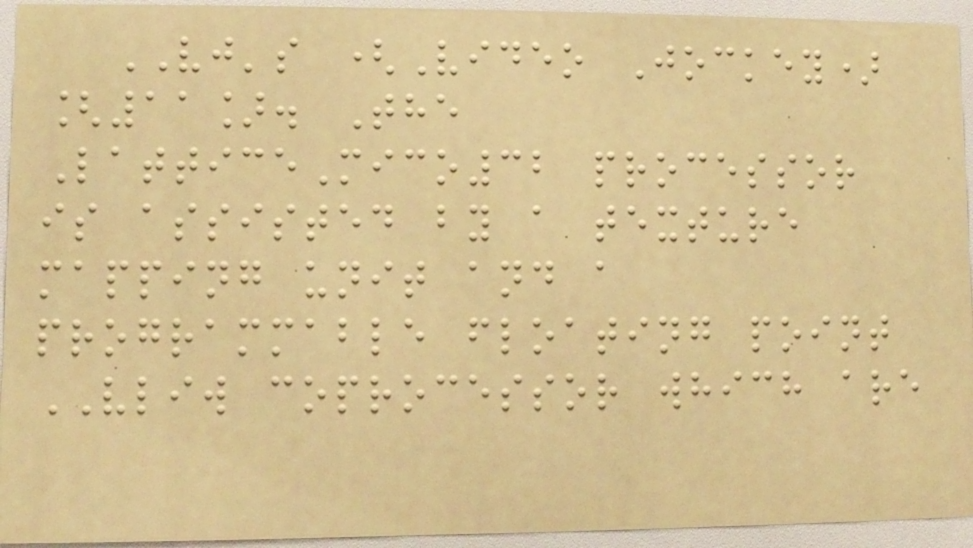VJ's (Video Jockey)
[11]. The
LatticeMico32 processor
is assisted by a texture
mapping unit and a
programmable floating point
VLIW coprocessor which are
